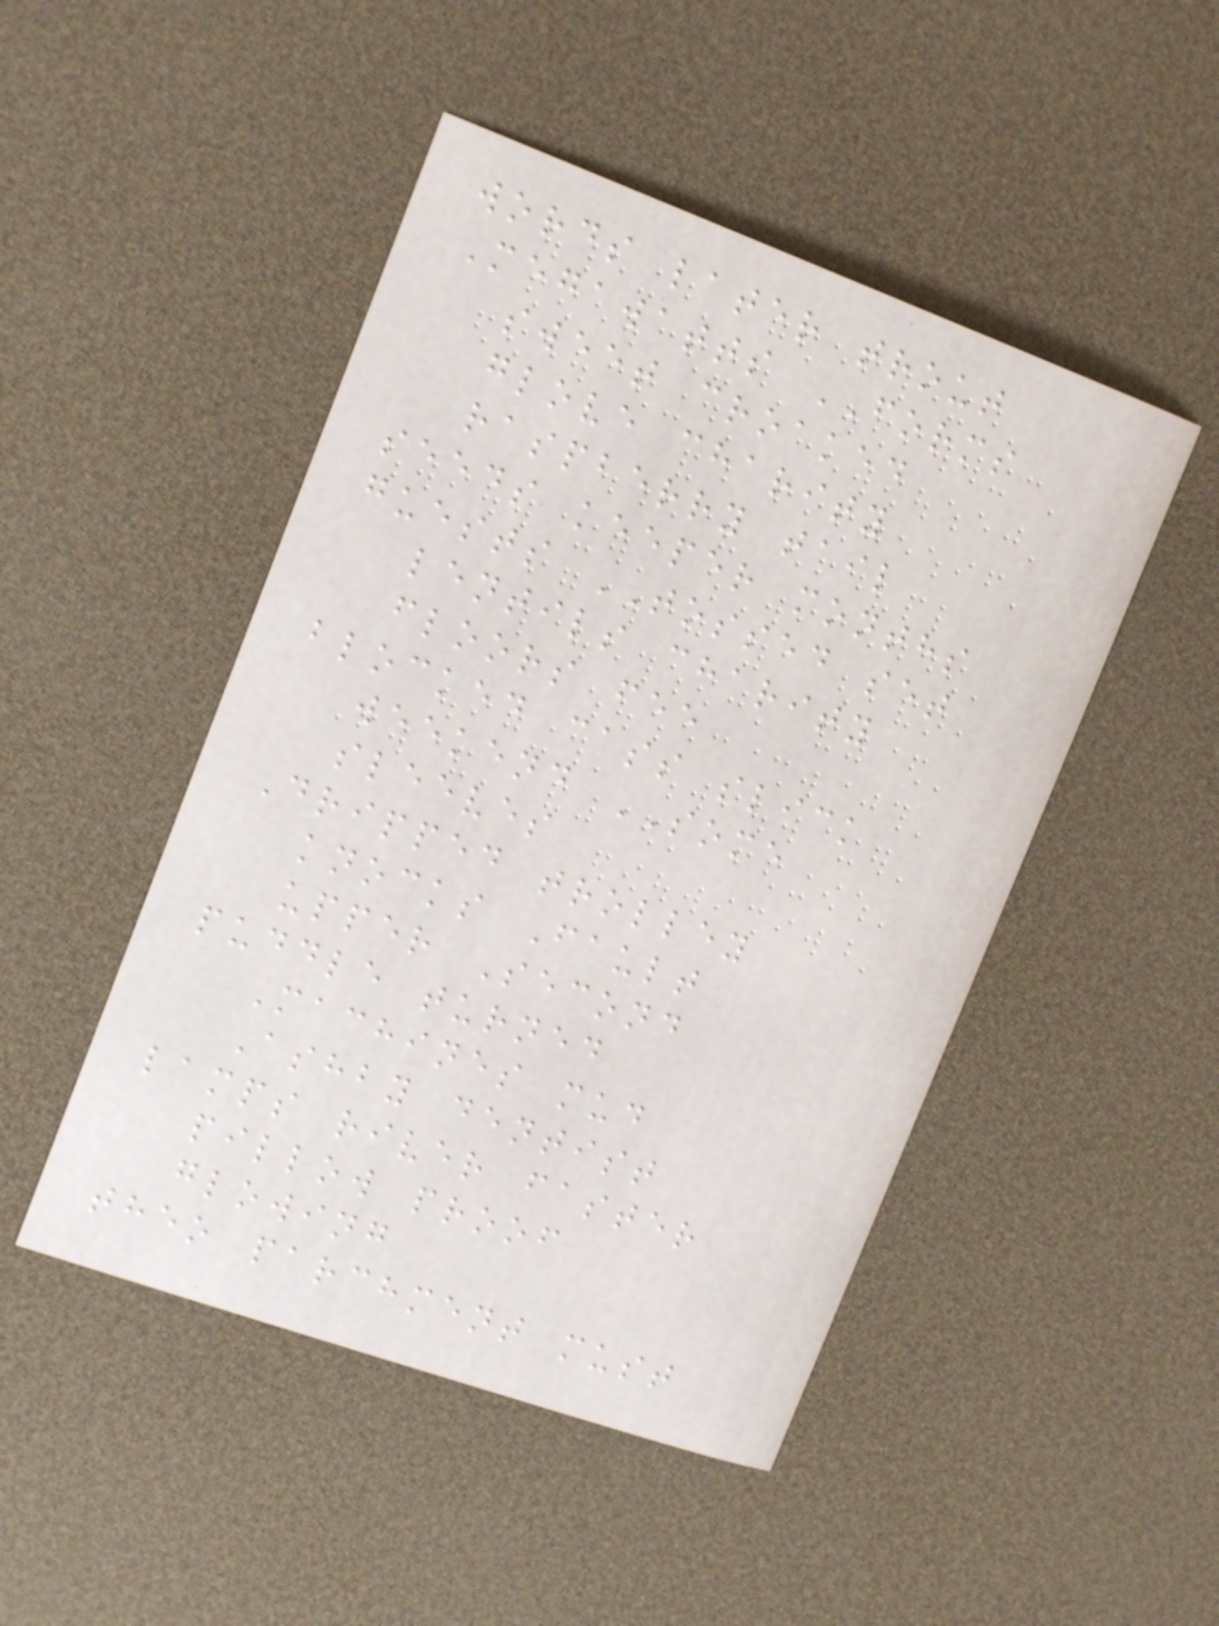words later trout
Megawatts FORMS
sweet croaked
glove charity
raspberry tail
seeds keeper months
guests TOSSED set
lentils charity
floors fee
blocked cass slick
weekend SOME
sleeves
Dripped trolley
knocks Fault
upper Second
puddle turned
Machines mud
Ashby dentist
lamps river faster
pillow proof
glowing
theo parchment must
